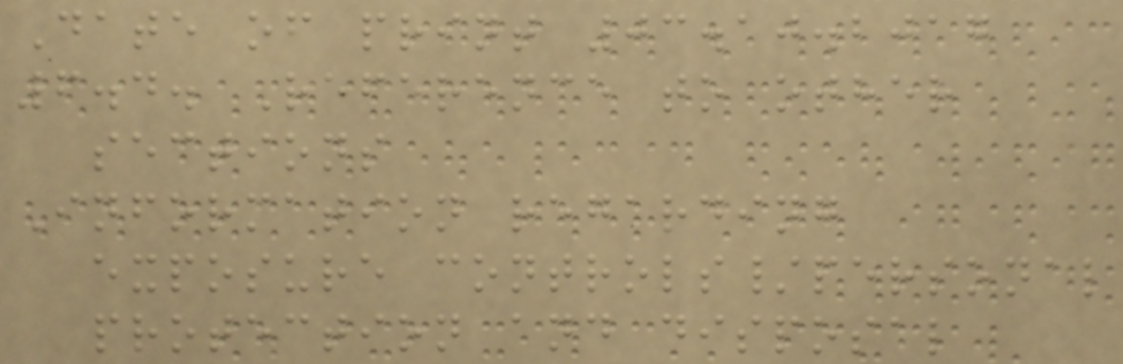Date of print 03.10.2017
6.4. Reference to other
sections
Information regarding
exposure controls/personal
protection and disposal
